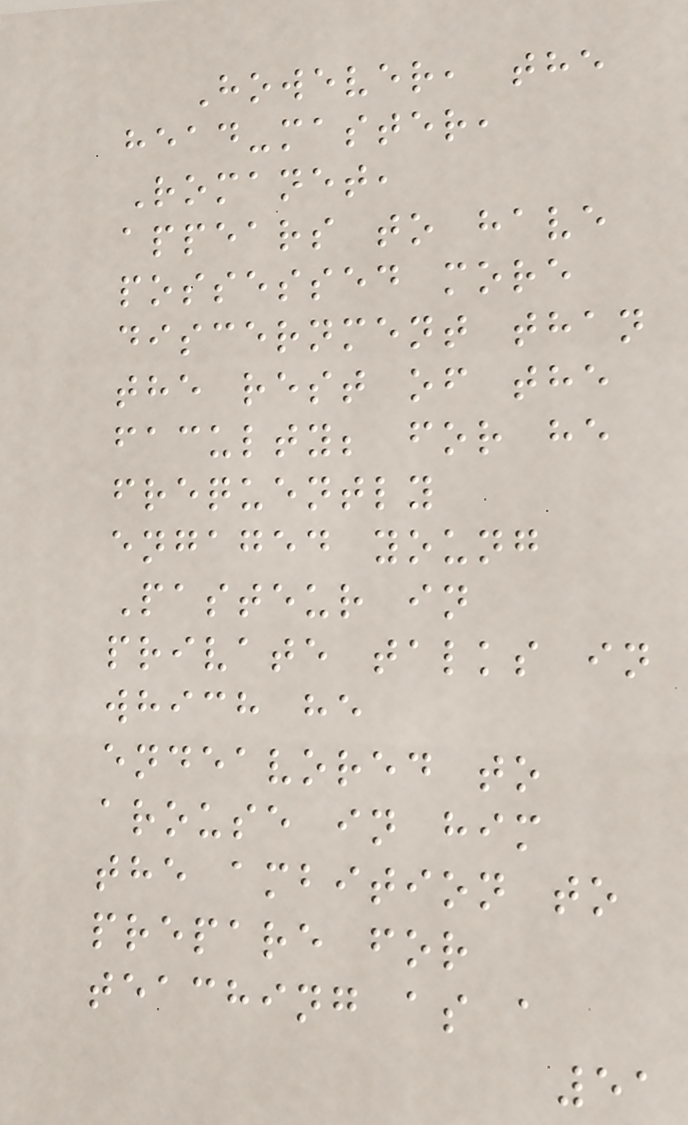However, the
head-master,
Romanet,
appears to have
possessed more
discernment than
the rest of the
faculty; for he
frequently
engaged young
Pasteur in
private talks in
which he
endeavored to
arouse in him
the ambition to
prepare for
teaching as a
51
